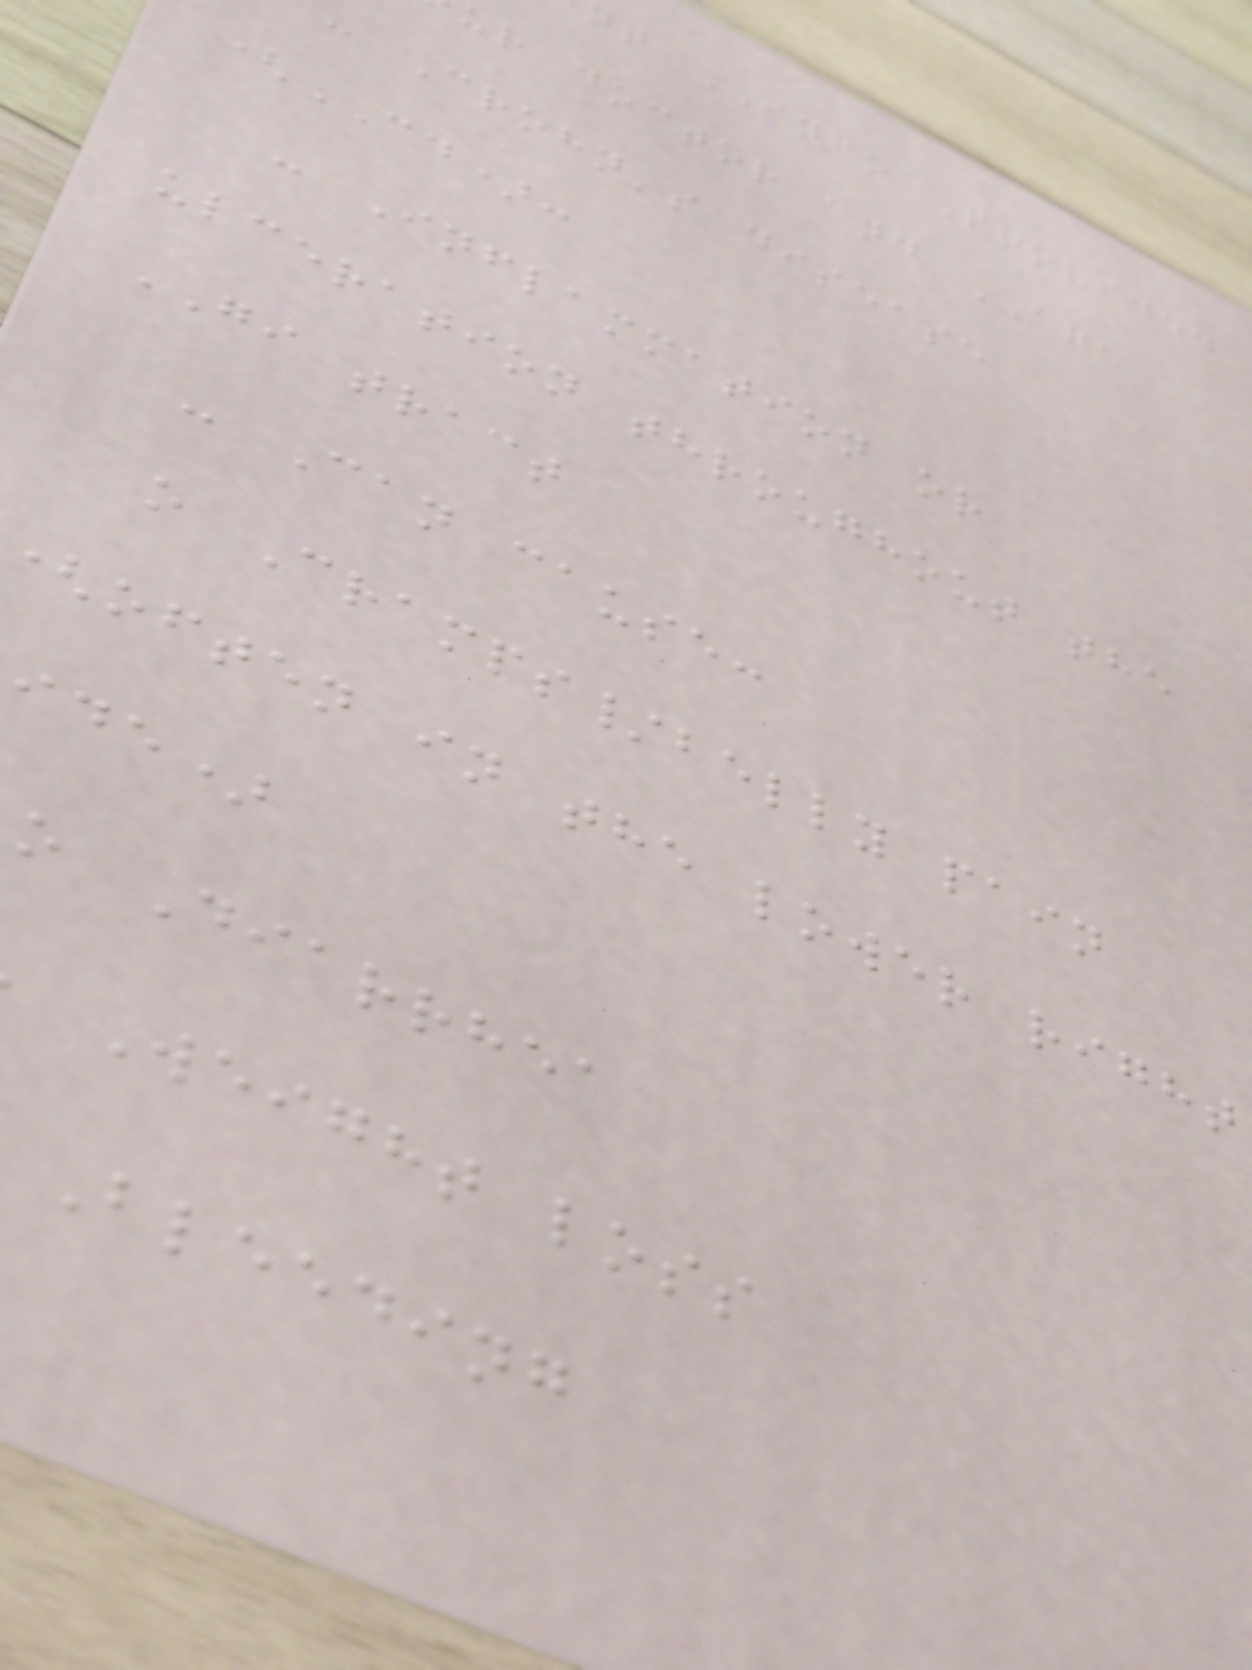nt INFO Provided
ur doctor and AGA
- Crohn's disease
(CD):
- Inflammation or
ulceration throughout the
GI tract
- Can cause:
o Cramps/belly pain
often in the lower right
ide)
o Diarrhea
Weight loss
Bleeding
